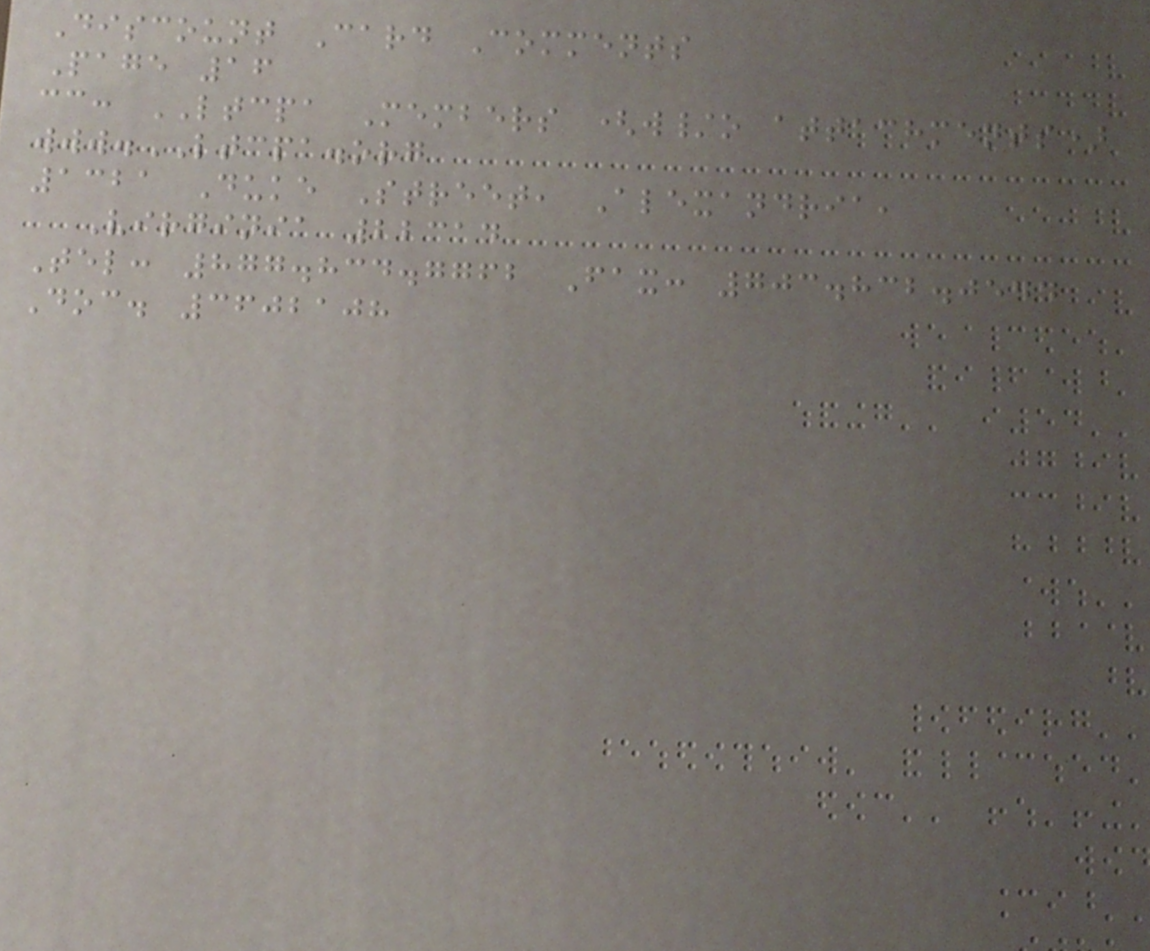Discount Card Comments
Page 16
cc: LTCPA Members (w/o attachments)
www.LTCPA.org
1321 Duke Street, Alexandria,
Virginia 22314
Tel: 877.834.7762 Fax: 703.832.0544
Doc. 3602108
